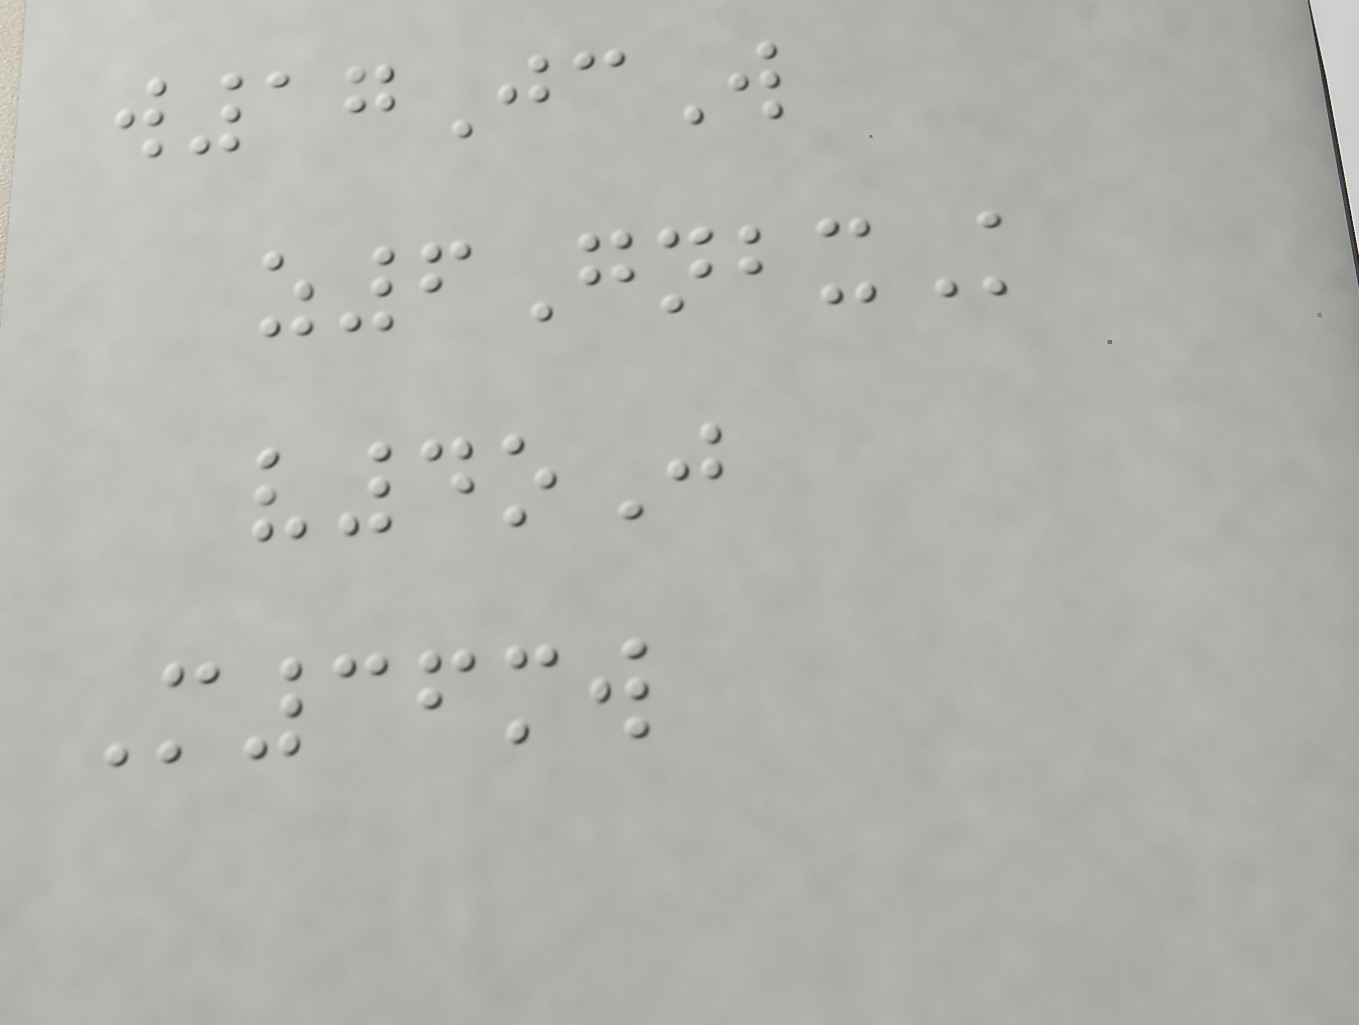w17JcW
z6GnbxK
v4oJ
M36mw
